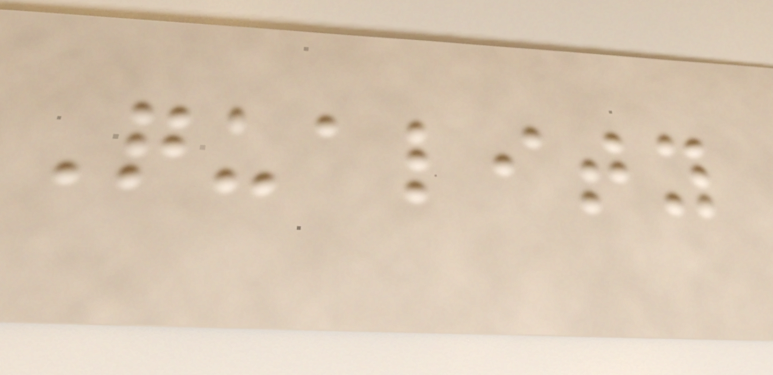Quality
